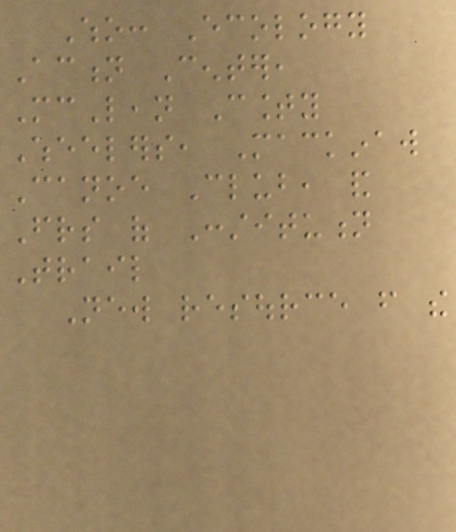Who: Ecology
Action Center,
McLean County
Wheelers, Mackinaw
Canoe Club, and
Friends of Constitution
Trail
New resource from the
